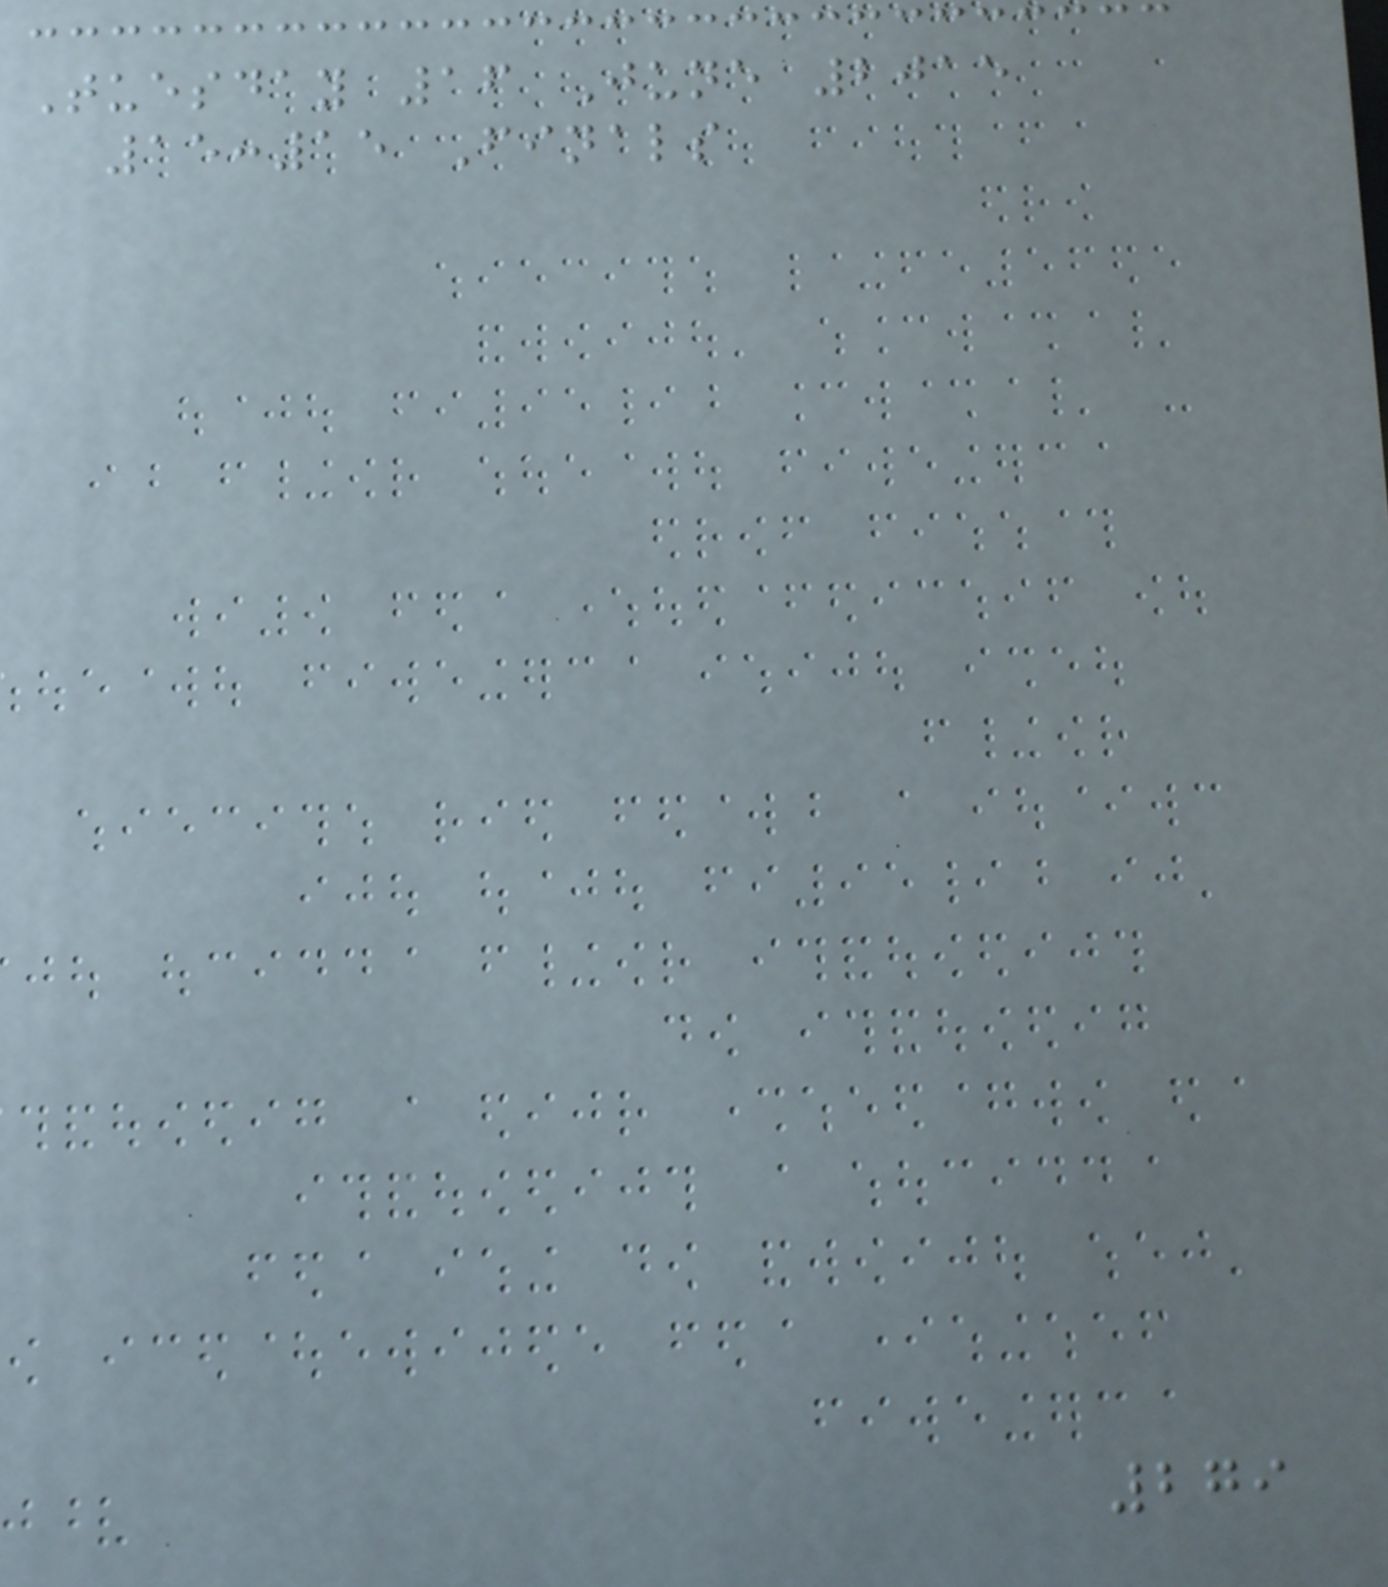Tuesday 16 June 2015
15:15 Finals
279
